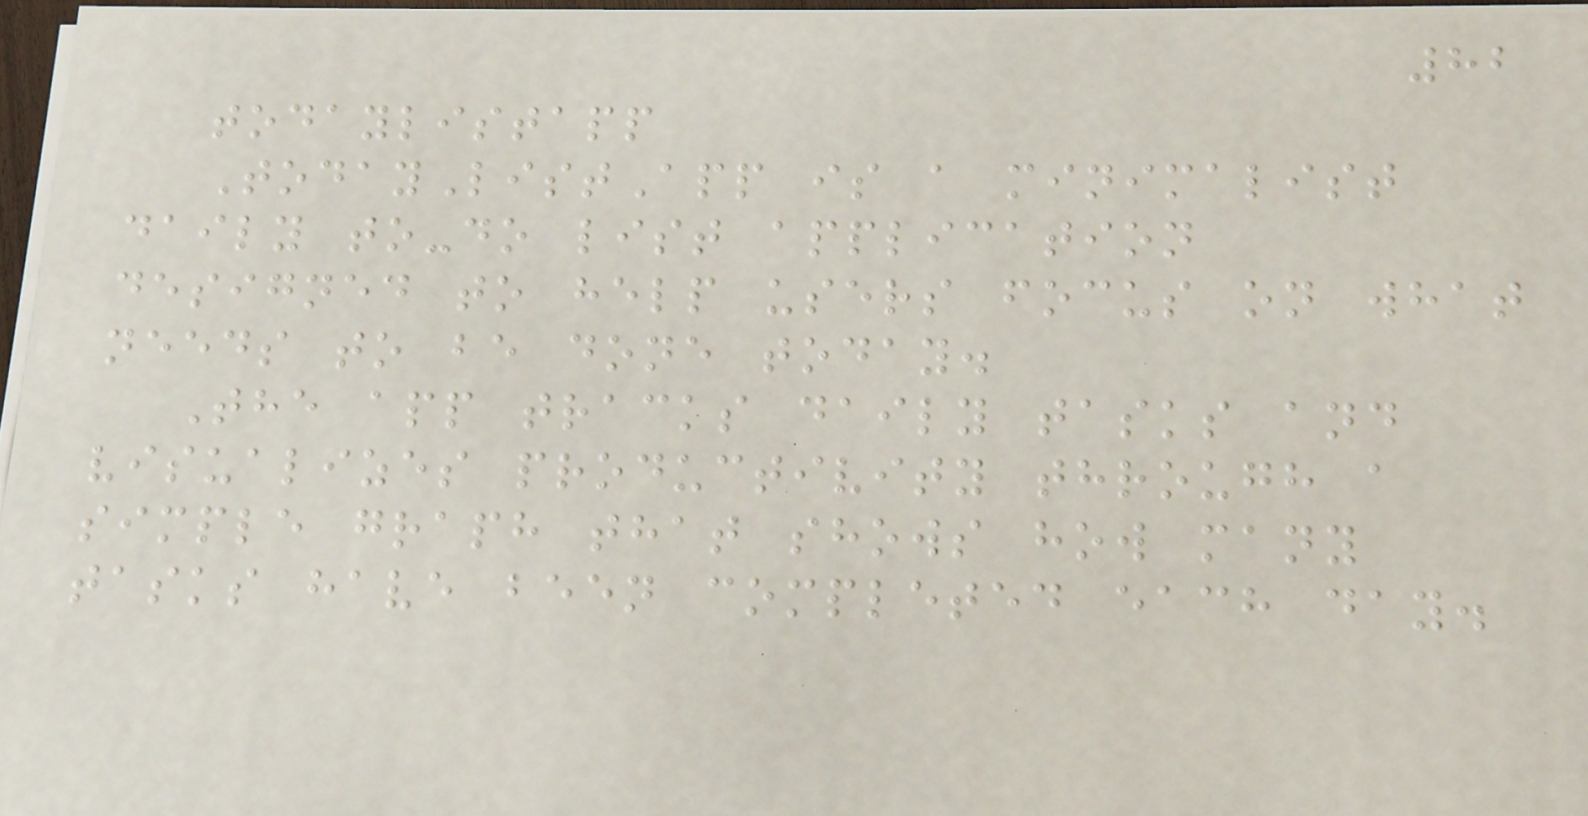82
todaylistapp
TodayListApp is a minimalist
daily to-do list application
designed to help users focus on what
needs to be done today.
The app tracks daily tasks and
visualizes productivity through a
simple graph that shows how many
tasks have been completed each day.
